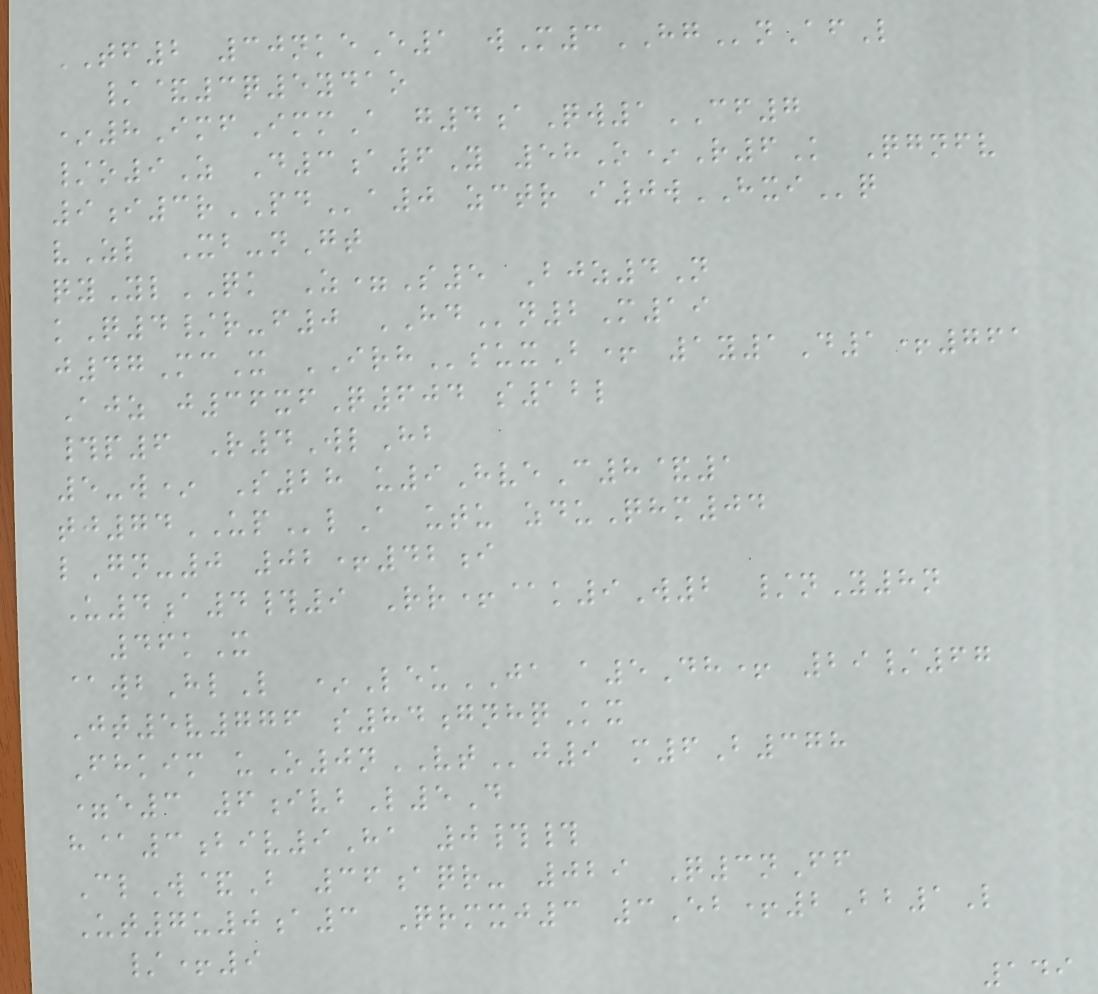TF2 30nkeE1 wM3HGnAfL
/&3q5ydao
*8ImfImmA g4aQw1CF7
/o9Z D3a6Y 58O*R6K Qgnfv
9i3rPDa0 zctr i0wHXIq
vZl Xb-nGt
qyYlQK Z=S5 Bjz4N
kQ4/r-f0 HDn2M19
j47McX IRHsuxB+ 1y1D1+761
Ajz j36xfQ604 s12l
#p6 R4WlHb
5-w* S28 u9HveC8&1
tj74UPlA utu zduQhm04
lGn-0 02+42i
U4a4#9 Rr+@k9W2 /nY8n
46kX
@wbHlL *LeuJA a5Dh+ 29/67
Jt5v776 s84gnhqKx
Fhkim uO0nVTj9 m6B378
=e3 6ivbL5D
h@3biv9Ha 0##
ClW&B 36aqr- 029 Q3nFf
Ut7u0a3 Qrmxj3 3Eb+2Bb1L
/+9
149
